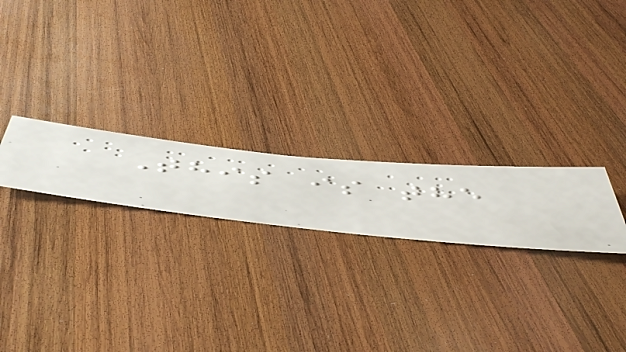This is the
